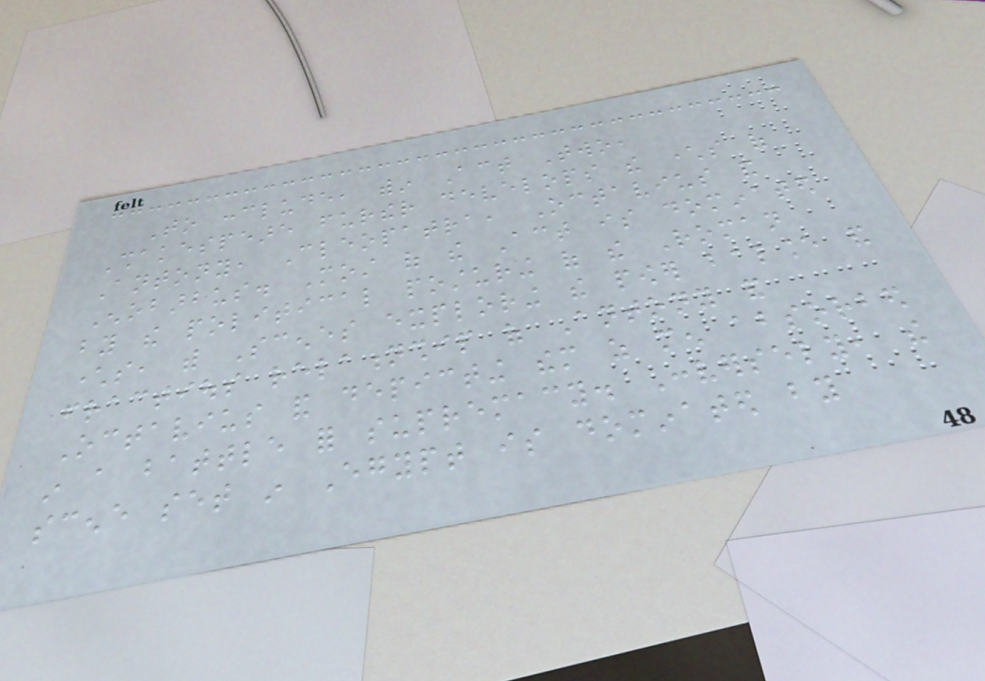To conclude, within Act Two,
Shakespeare further develops the characters of
Antony, Cleopatra, Octavius and
Enobarbus. Most of the Act is dominated
by the political posturing of the Roman
characters, with Scenes exploring the power balance and
fractious relationship of Antony and
Octavius and depicting them as men absorbed
in a battle for supremacy. Conversely, the
scene set in Egypt is dominated by
